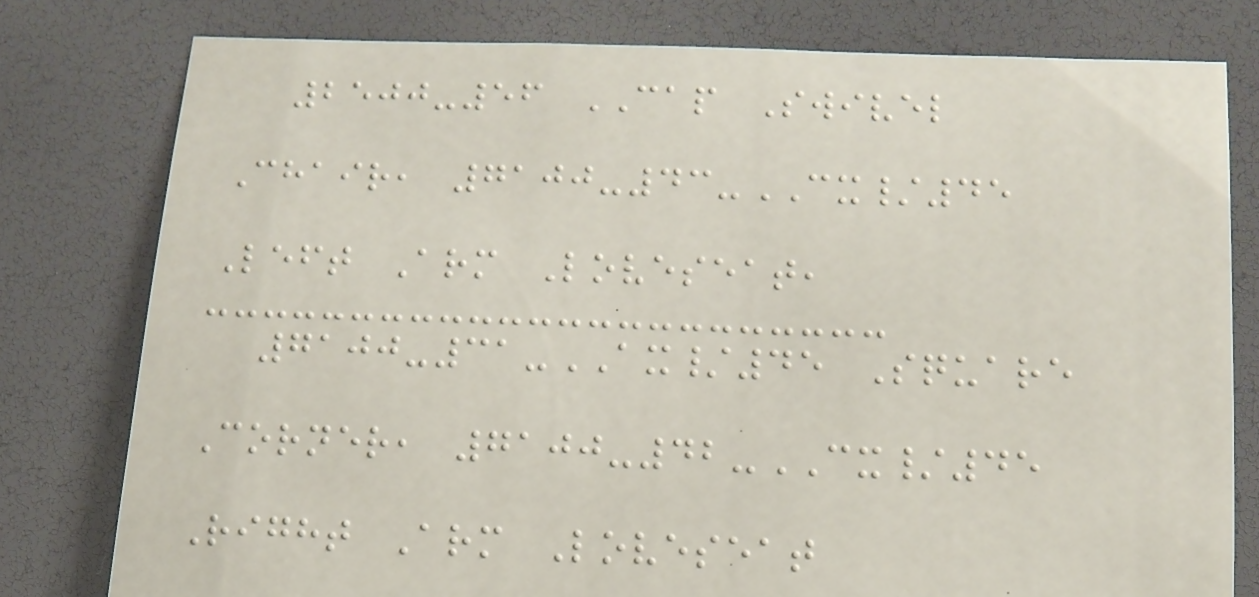2500-56 CAP Swivel
Chair, 7100-43-CX/45
Left Arm Loveseat,
7100-31-AX/45 Square
Corner, 7100-42-CX/45
Right Arm Loveseat
